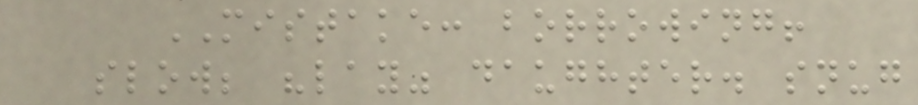MISTAKE: borrowing!
slow; "lay" daughter. snug
